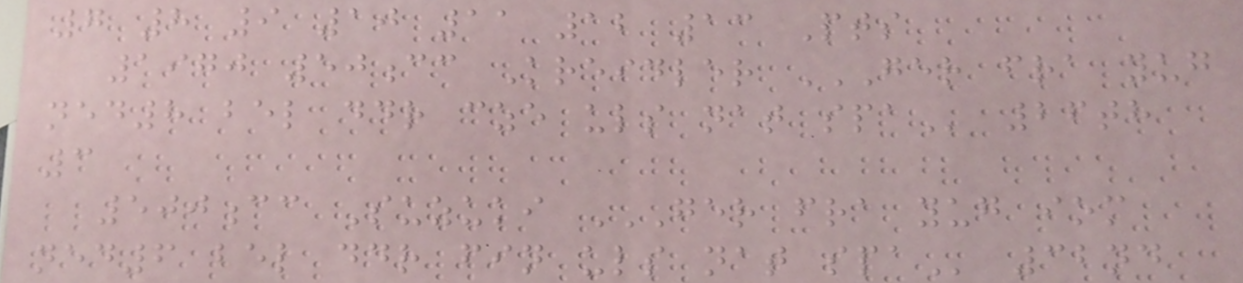7 8 9 10 11 12 13 Pts
1970 50cc Kreidler GER FRA YUG
NED8 BEL DDR CZE ULS NAT SPA 26th
3
500cc Suzuki GER FRA YUG IOM
NED6 BEL DDR FIN ULS NAT SPA 32nd
